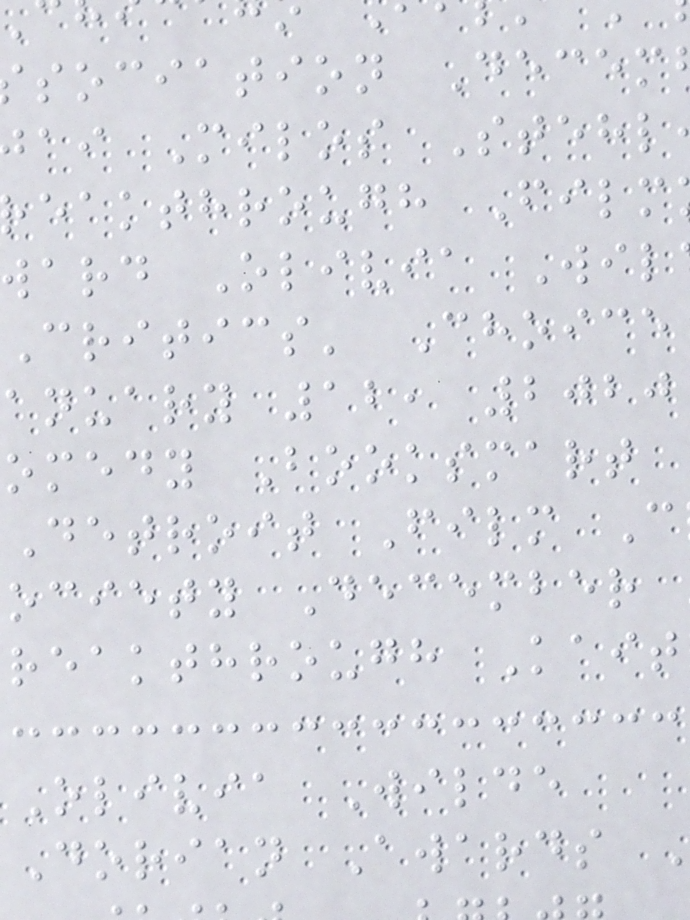sociation Decem
ai Milos Stehl
eakthrough Film
ward Olivia Wil
Critics' Choice
anuary 12, 2020
omedy Booksmart
Detroit Film C
ociety December
reakthrough Kait
Olivia Wilde
Dorian Awards
